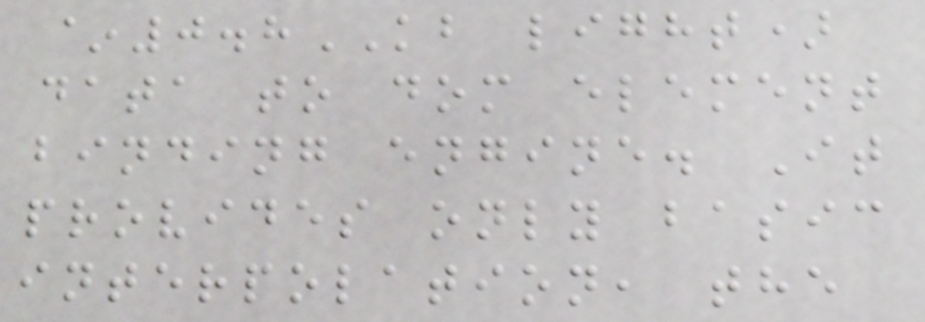~0.8KB light)
data to dom element
binding engine. It
provides only basic
interpolation, the
